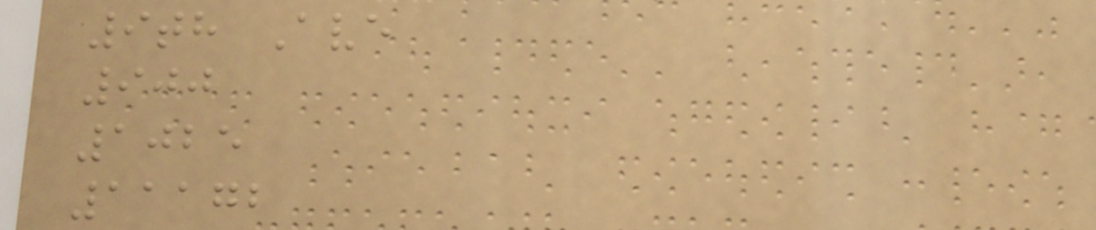9th Ave
900
1025
11172
